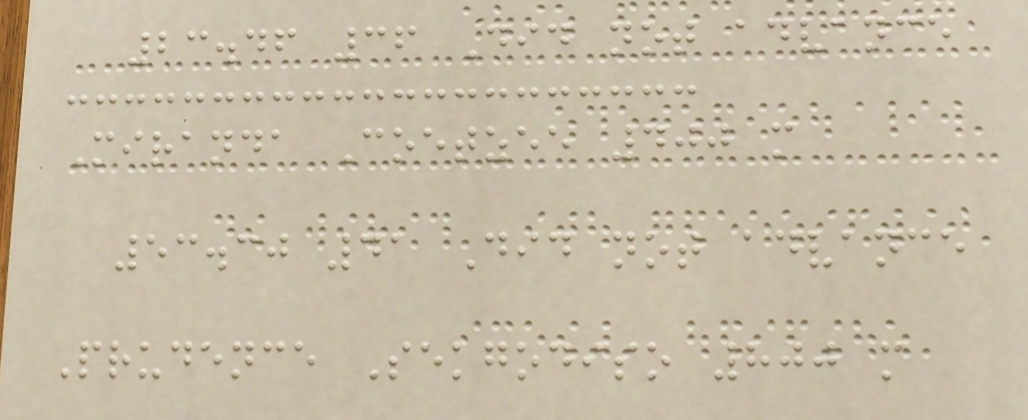23.46 36 Did not advance
Miranda Coetzee 400 m
53.30 41 Did not advance
Prudence Sekgodiso 800 m
